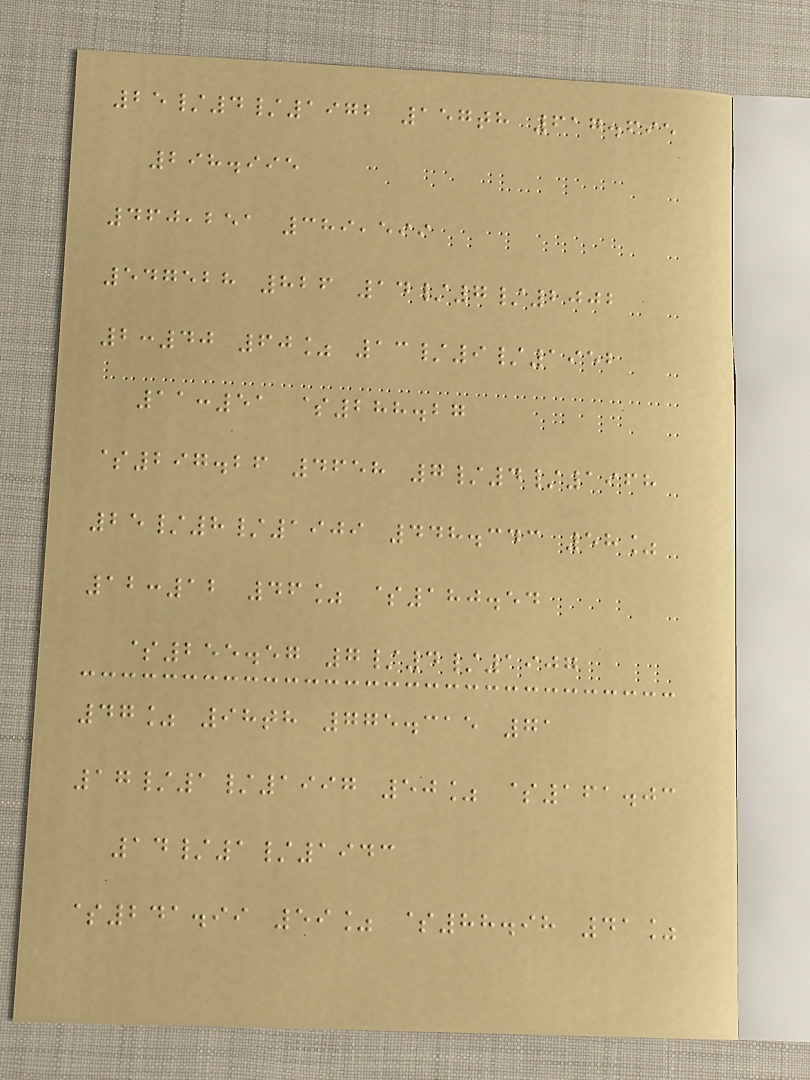25/4/1972 157th 617.695
298.995
460,251 389,599
547528 826 14/7/2002
2:40 60% 13/9/1952
11:51 $288.27
$297.26 4658 7/4/1968
25/8/1909 448.343 58%
12:12 46% $180.54
$255.57 7/4/1907
47% 98th 775.315 71
17/1/1997 50% $161.03
14/1/1943
$241.99 59% $88.98 41%
